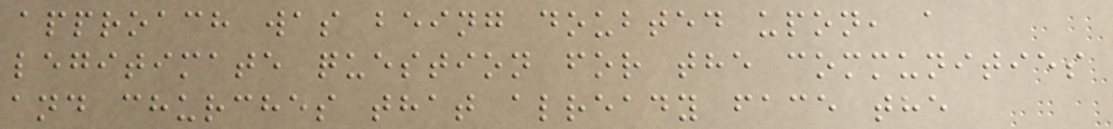approach was being doubted upon, a
legitimate question for the communities
and churches that already face the
